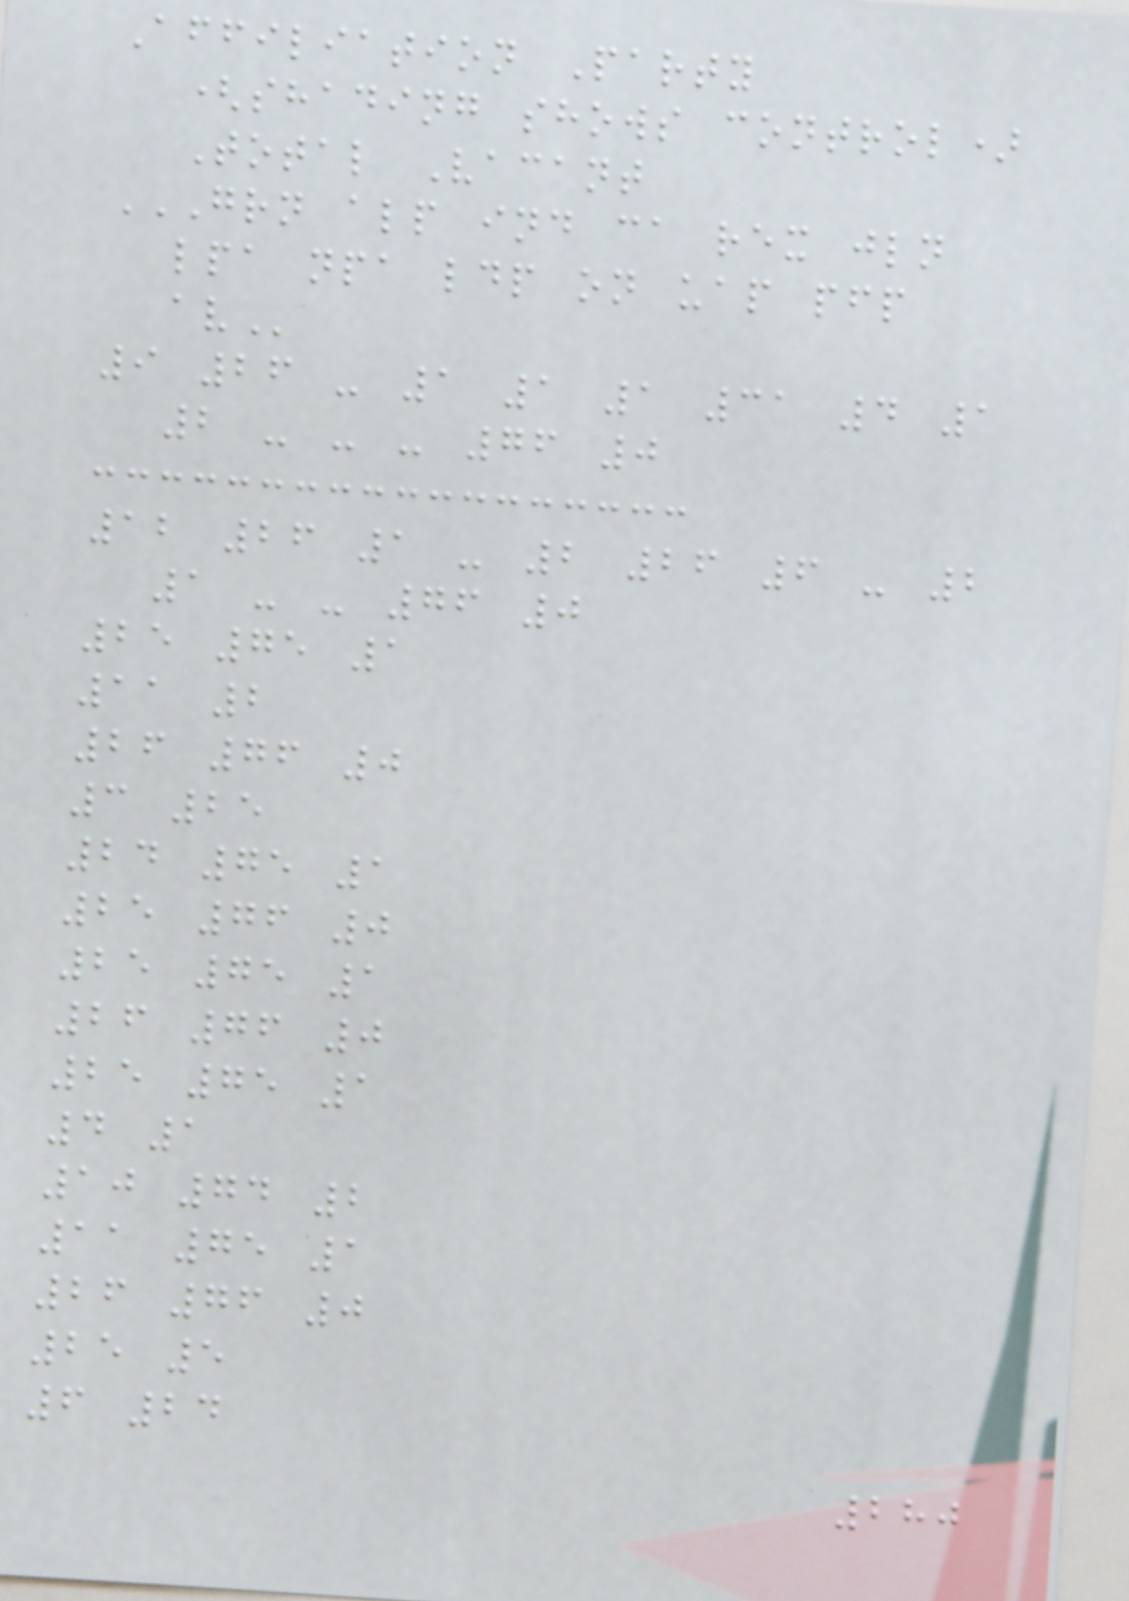Affiliation Party
(shading shows control)
Total Vacant
GRN ALP IND CA REX JLN
LPA NPA LDP ON UAP PFP
AV
9 26 - 1 1 1 31 4 1
2 - - - 76 0
12 26 1 - 2 26 6 - 2
1 - - 76 0
25 75 1
11 2
26 76 0
3 25
24 75 1
25 76 0
25 75 1
26 76 0
25 75 1
4 1
10 74 2
11 75 1
26 76 0
25 5
6 24
280
